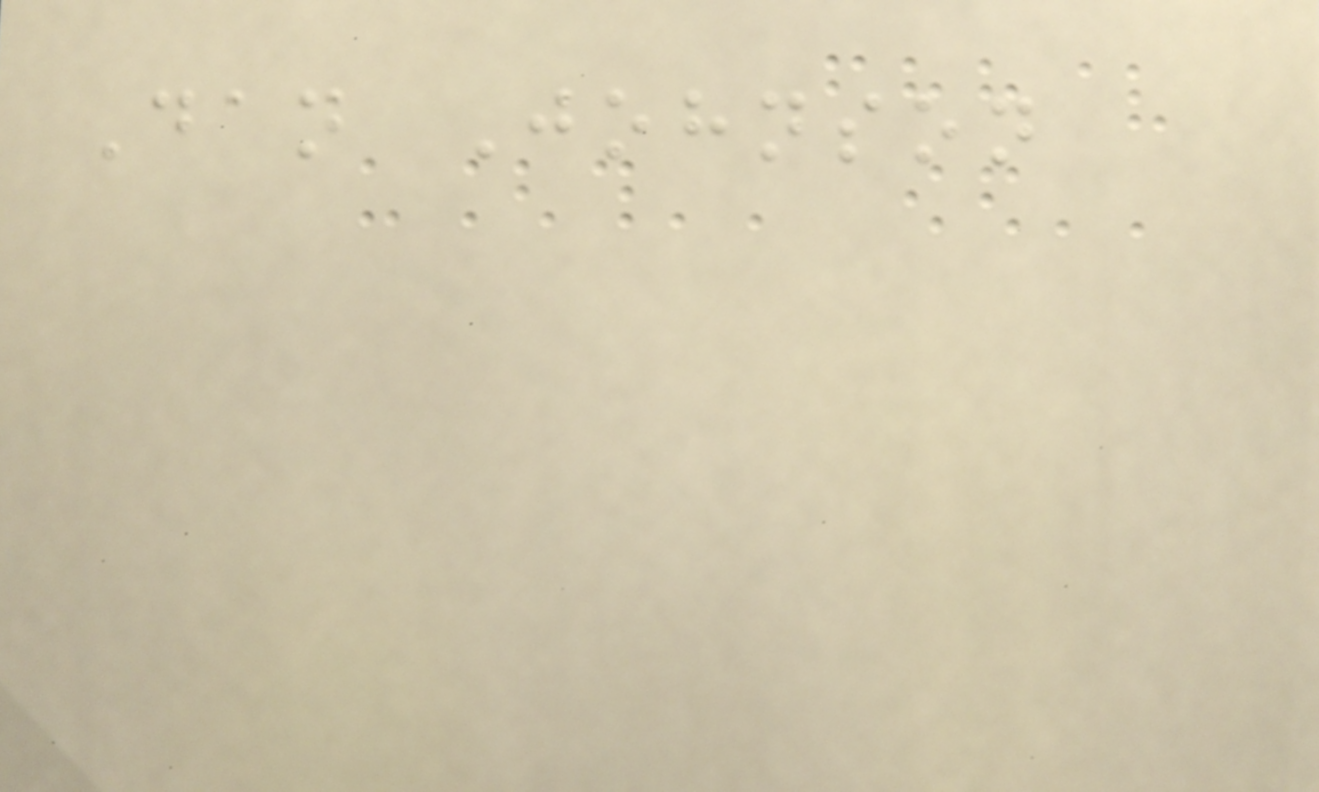Dan Johnson
